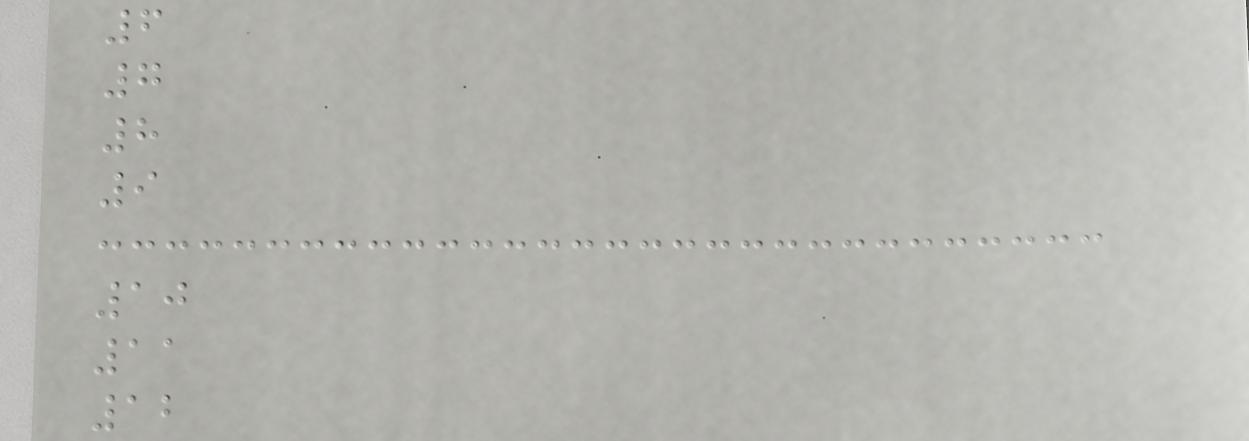6
7
8
9
10
11
12
